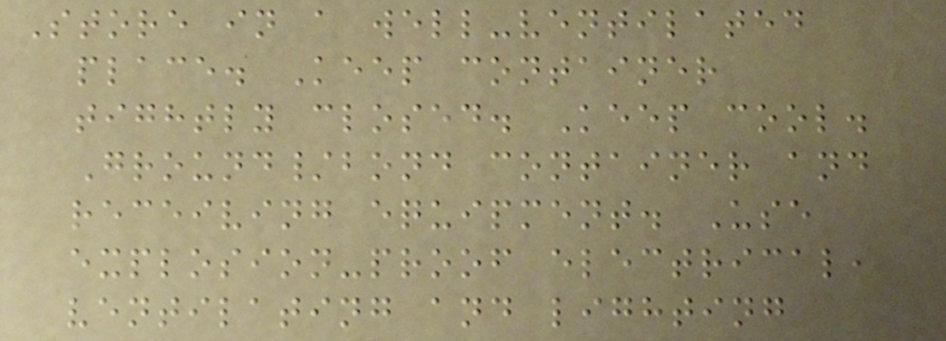Store in a well-ventilated
place. Keep container
tightly closed. Keep cool.
Ground/bond container and
receiving equipment. Use
explosion-proof electrical,
ventilating and lighting
